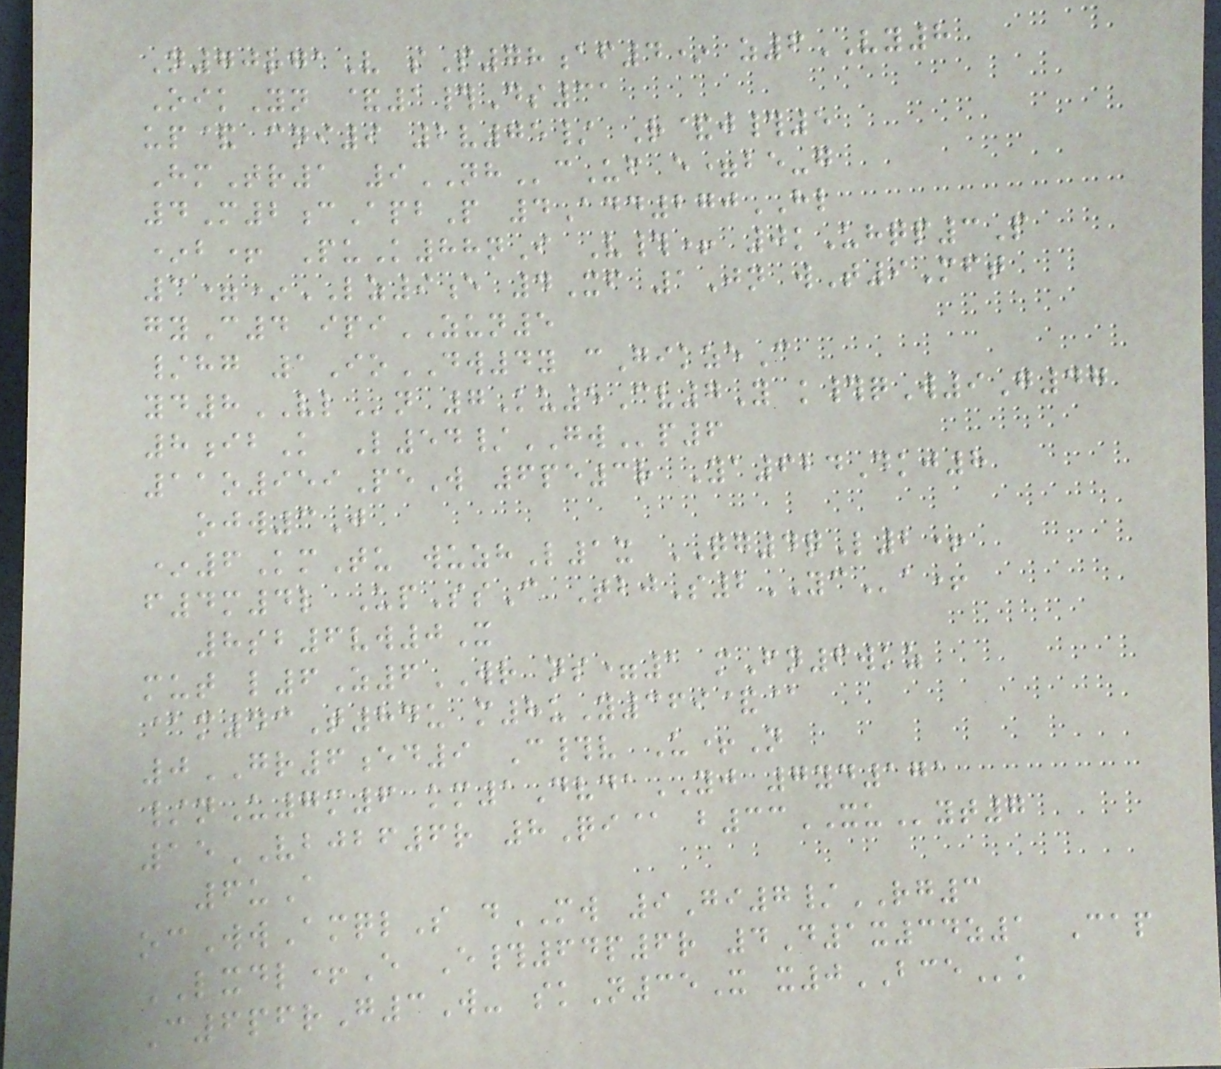N70rgaV sP78af4* z6VY8
OikYn &1#Ds31
up& cni9 2v75/ R&j#5
HmTr1 9NHcUf e=be-g
4M2cApbP 4Add270HL
*b+ PuK88nI V#+ 0kUhqp3P
3=*LZ9e 4Xf 1Jn wT9Mft
gyC4 ipiZUN5
/hg 1IoDW4y cGikzeC
yd8VLn 7Ku5Cv7Y k#qW9G47
8ibK L54/GWp6
11o959PeW 6pe3r Ya624Dkj8
ojw3J
*6KmTu wuzhL1x QG4qL2+
f4m4l UpSsC TbjS2YCa+
8sb6vw0X
mut l6Z6WR ns=1 mFn6wkz
@m43T84u m8uY369&@
0GR6ed9 C#v U+N
/nU7m6 km1DvdaYJ 7yd171
15VBJBF6r 8Qi@ b33XUyt7
6uA
ocWwAmqlS dMW 9Gi7/RG3
LXDL+E E#64p6r 4D1x34z1 Cap
C6pfrG3W- skN35X x0BCEk
